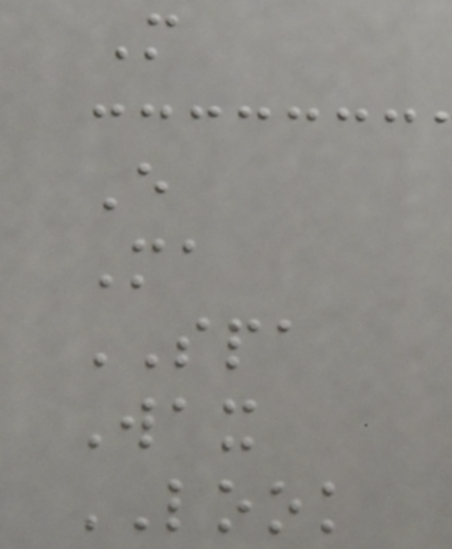M
E
Ma
SPA
Wax
LOOK
